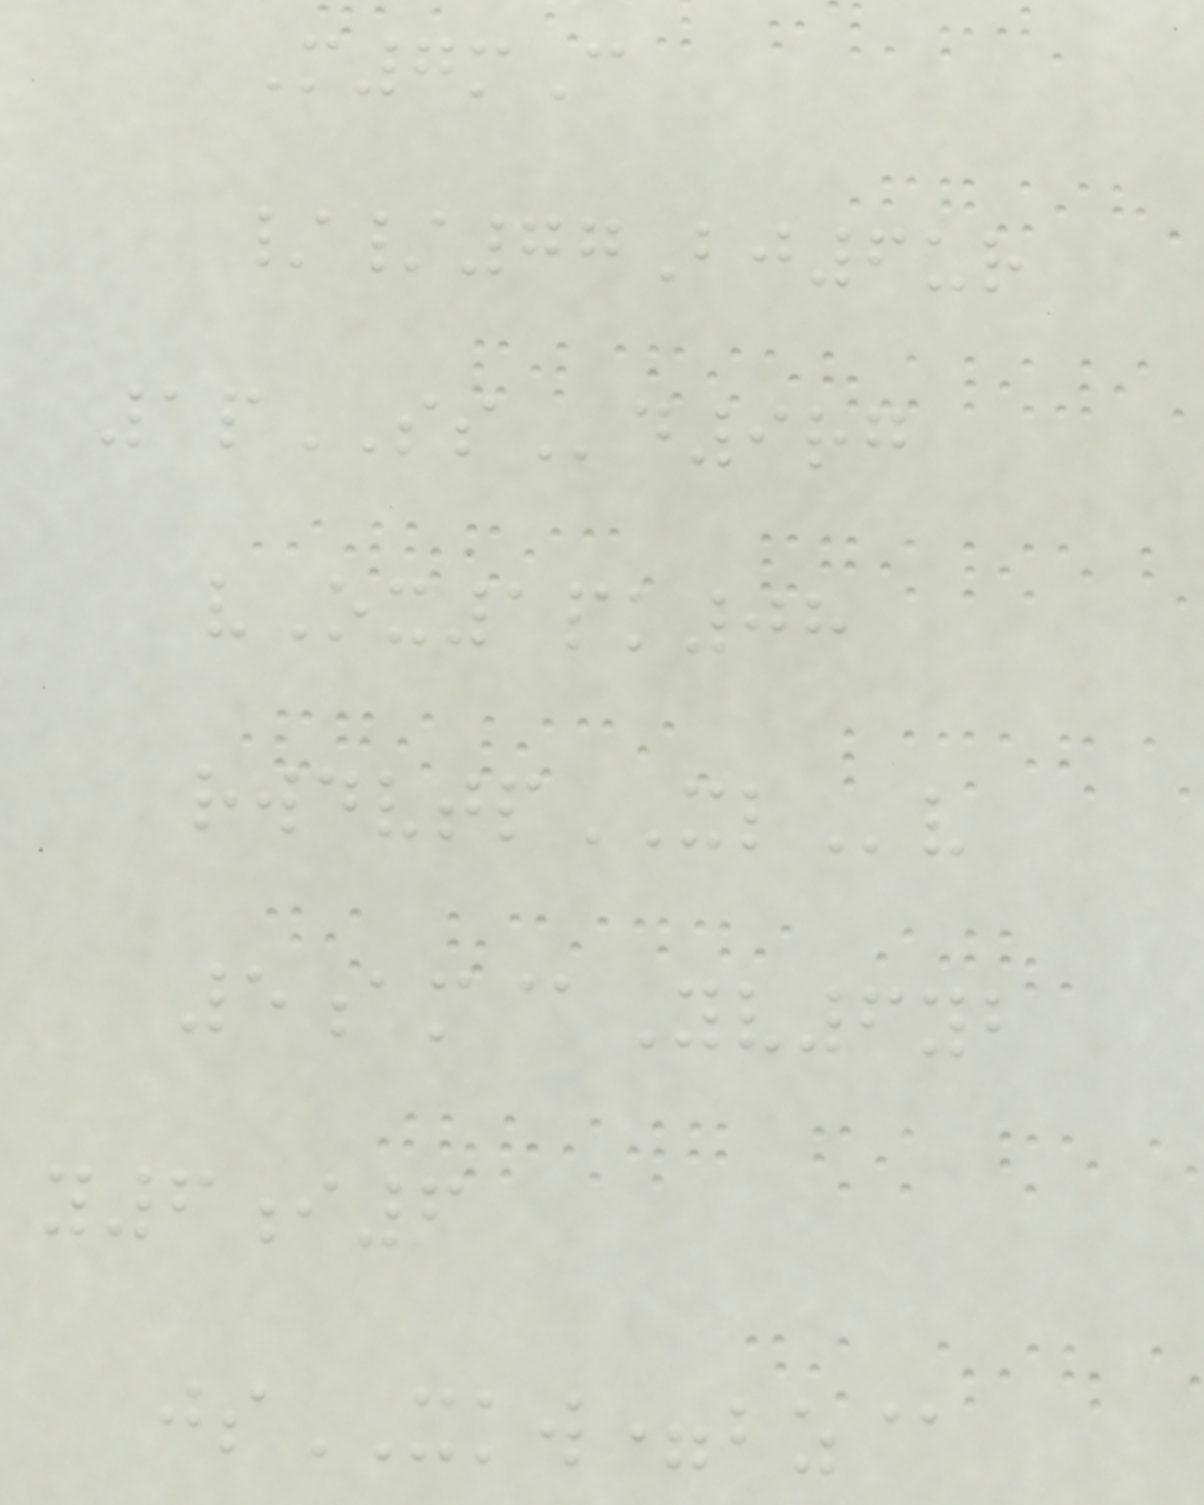M7mC
//77Bj6ur
1pSSd9rg
vOx1pk08
rwdvtpXLv
5am@Yv6yb
y6i6
jsXKW=bz@
